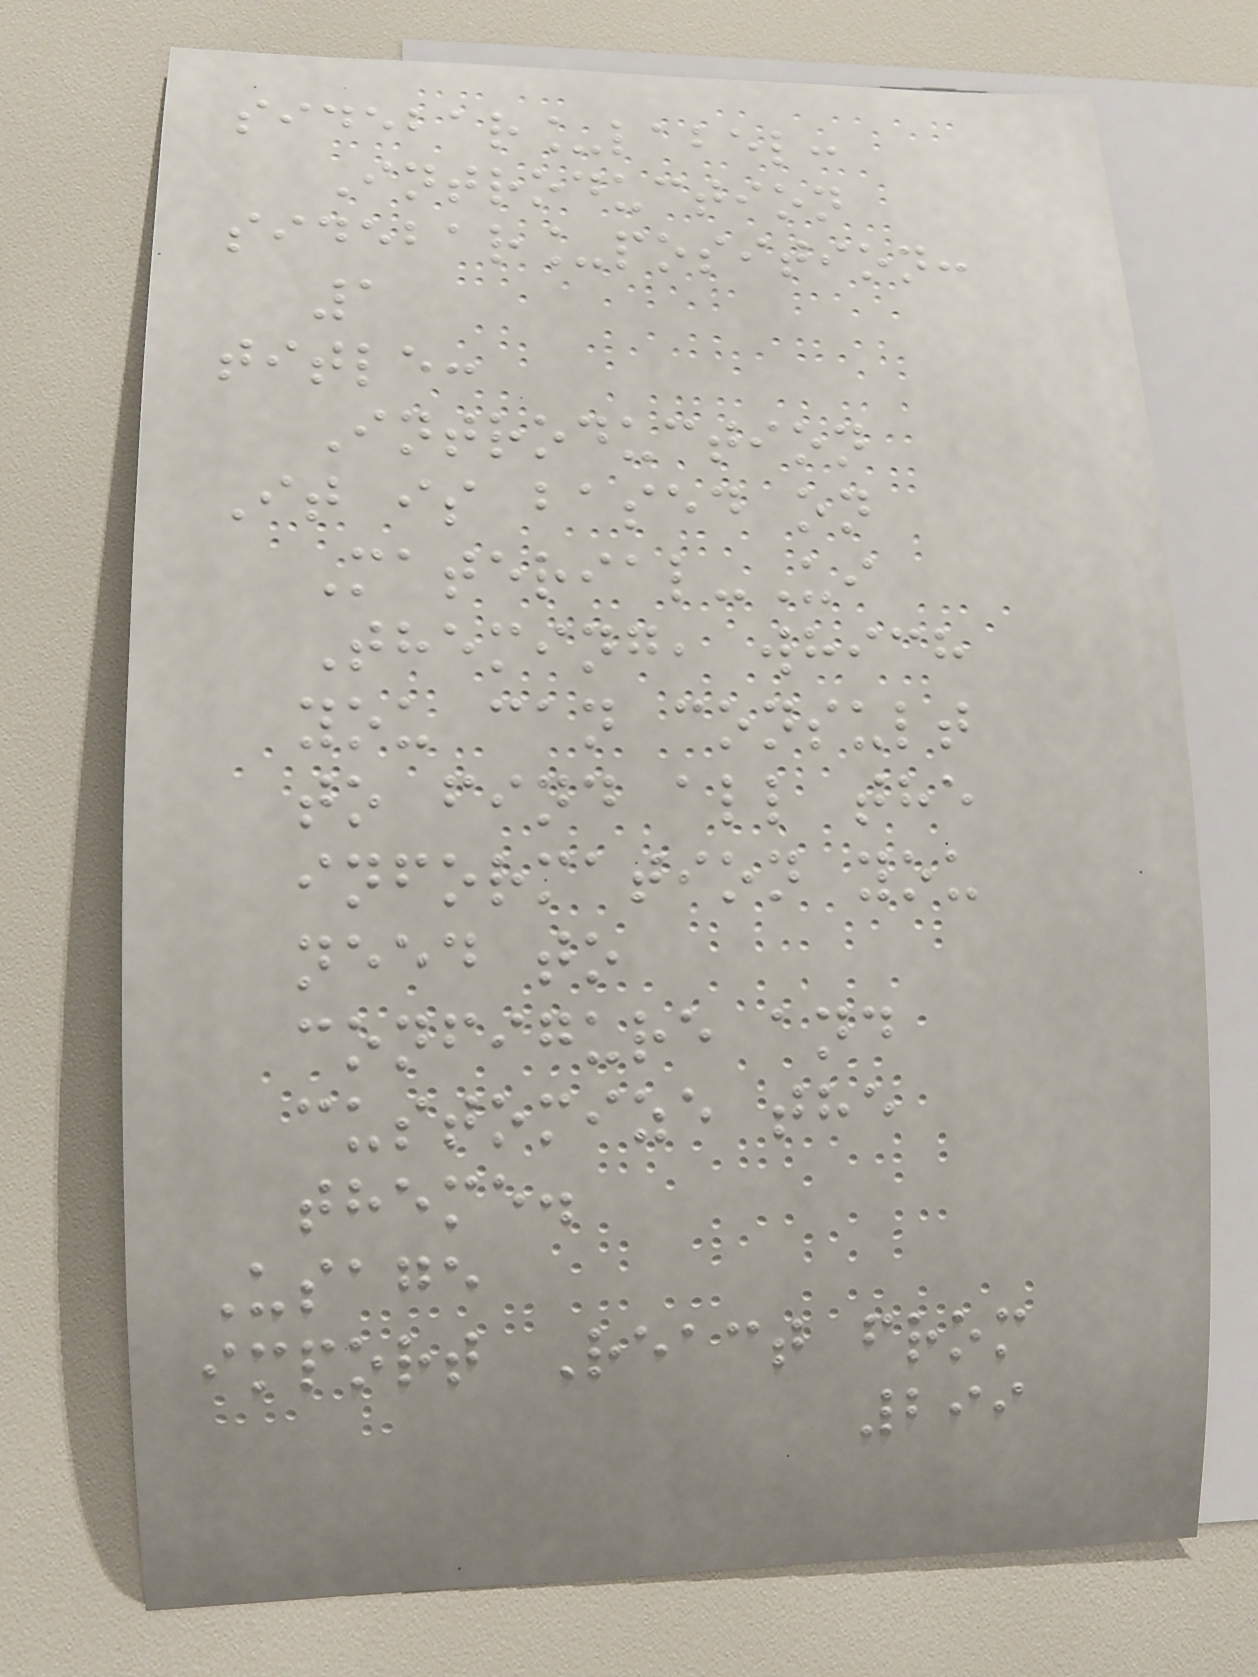sidebar_label:
Introduction
sidebar_position:
1
title:
Introduction
It is based on
Material-Ui
Theming, which
you can consult
to find all the
information you
need to
configure and
customize the
theme.
Usage
import React from
299
